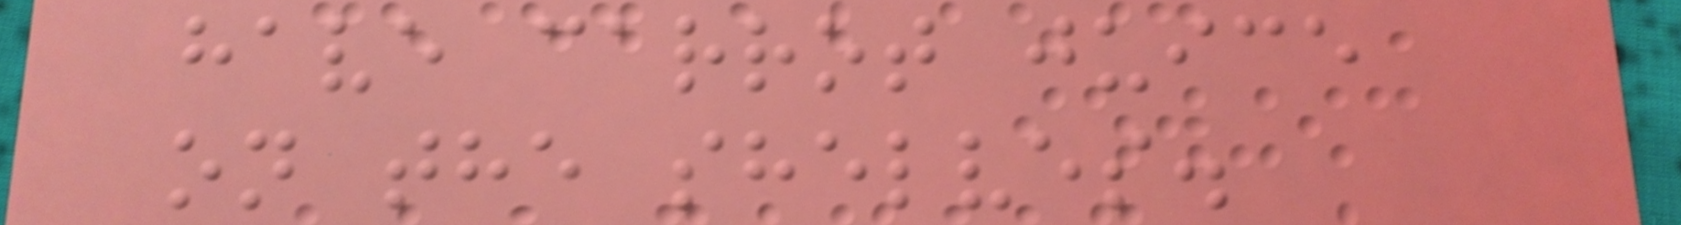have carrot juice
on the shelves.
